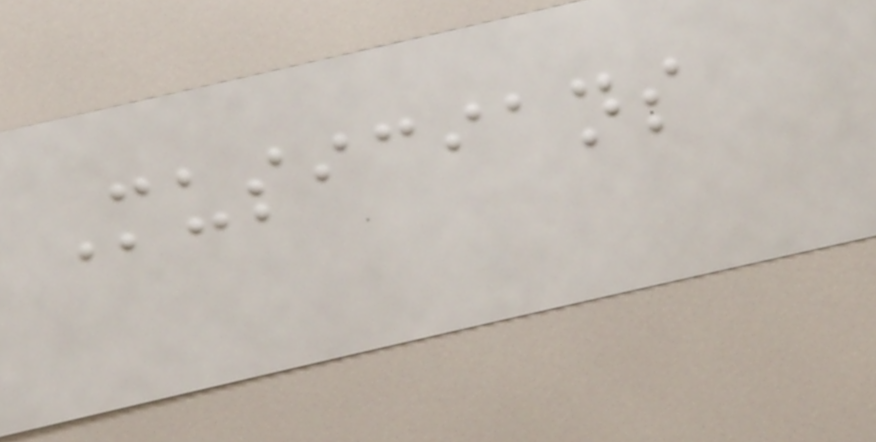Musicians
